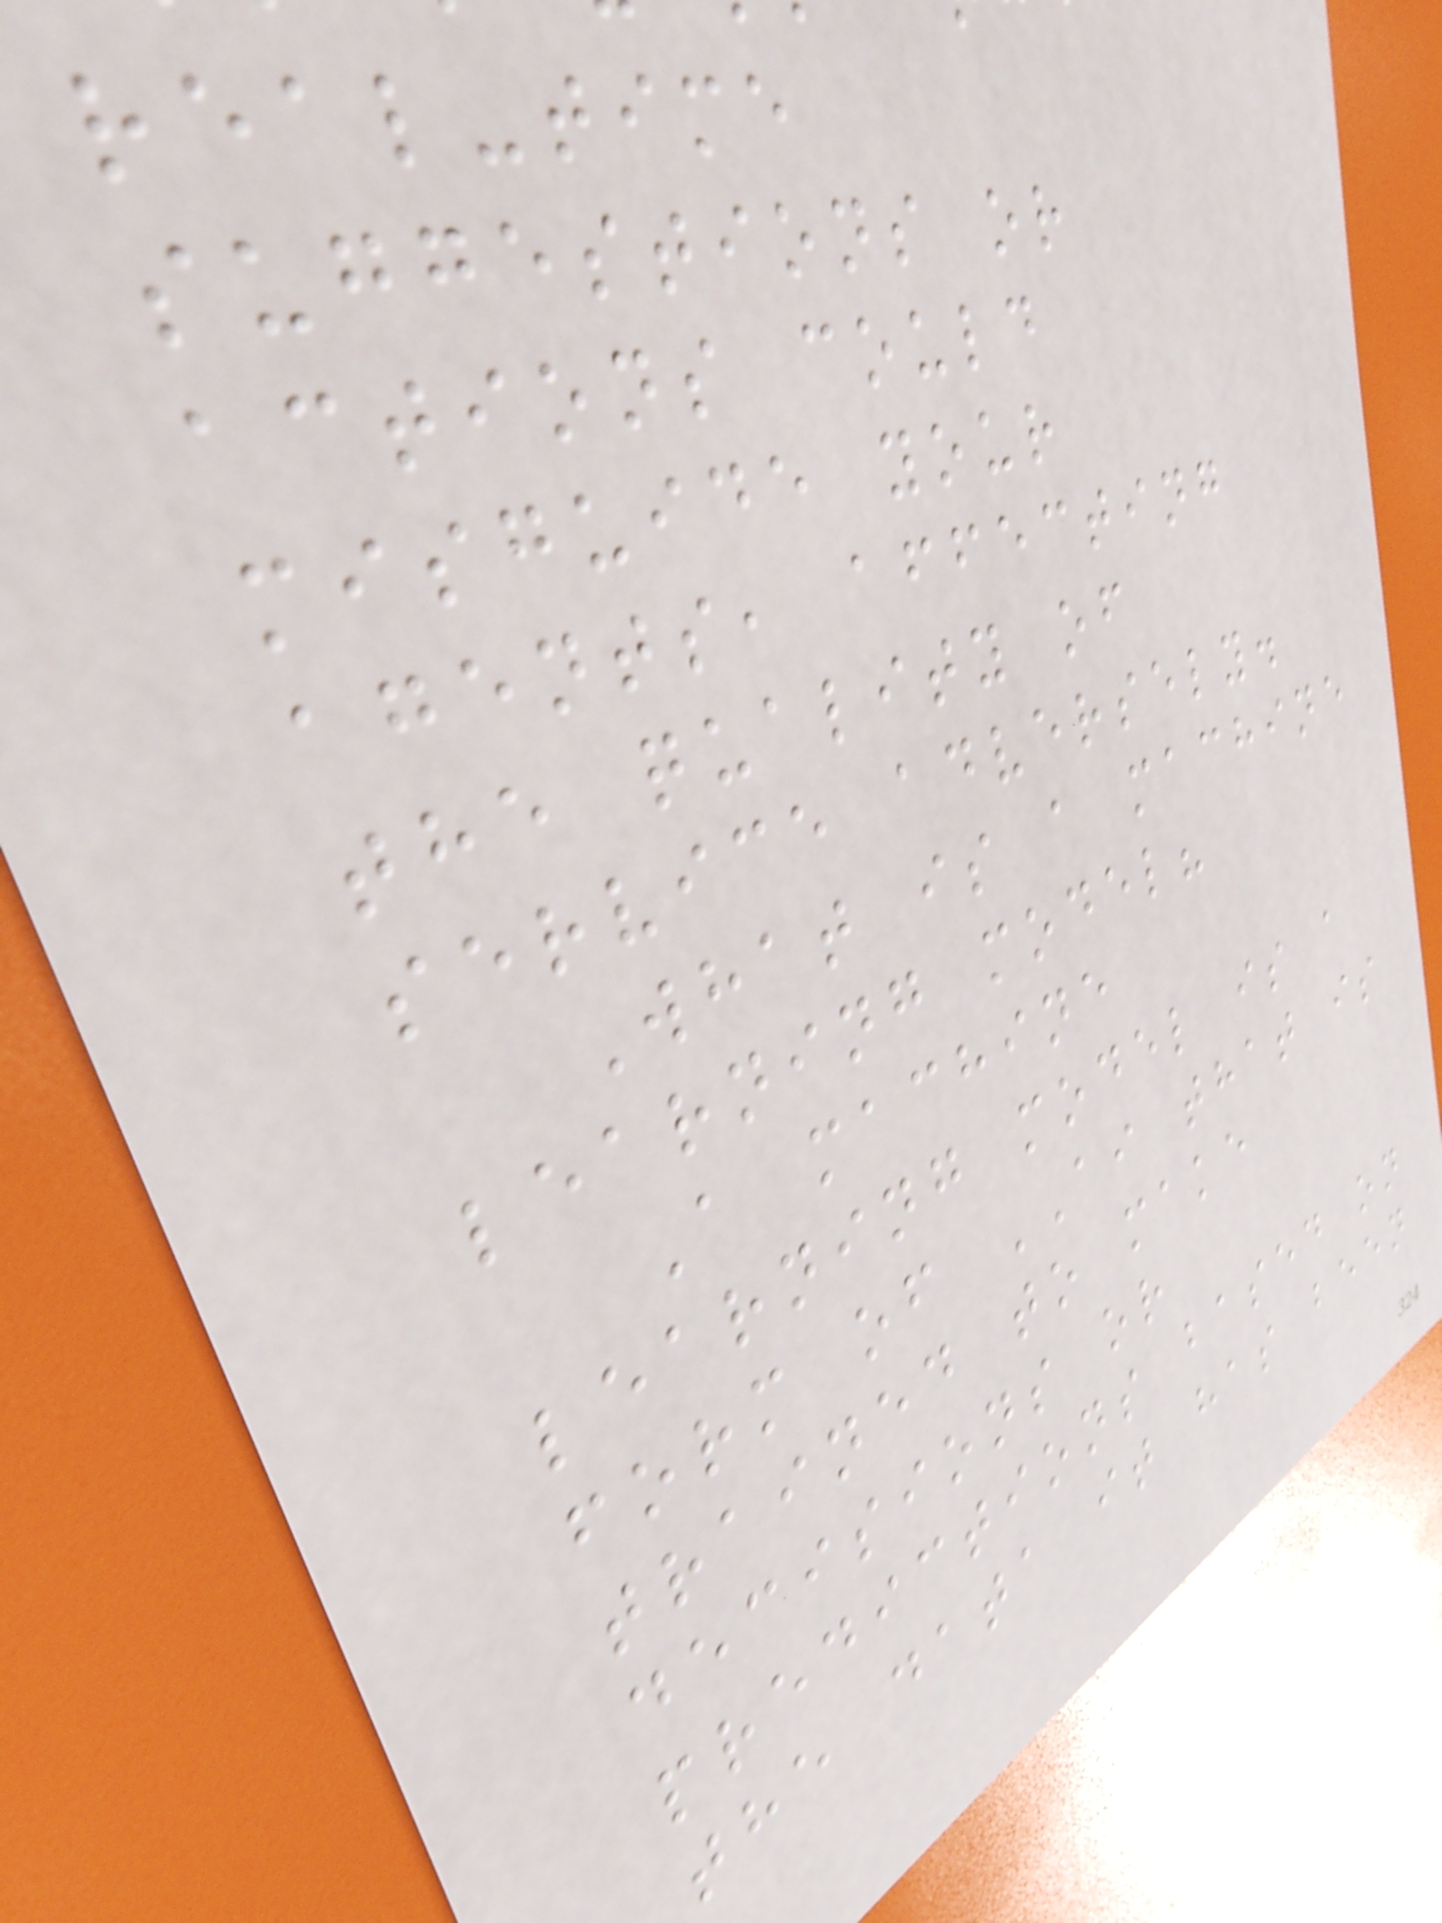real-time
suggestions or
actions could
misguide your
agents, affecting
the quality of
service adversely.
What is a machine
learning model?
A machine
learning model is a
form of AI that is
trained to make
decisions or
predictions based on
the data it has been
